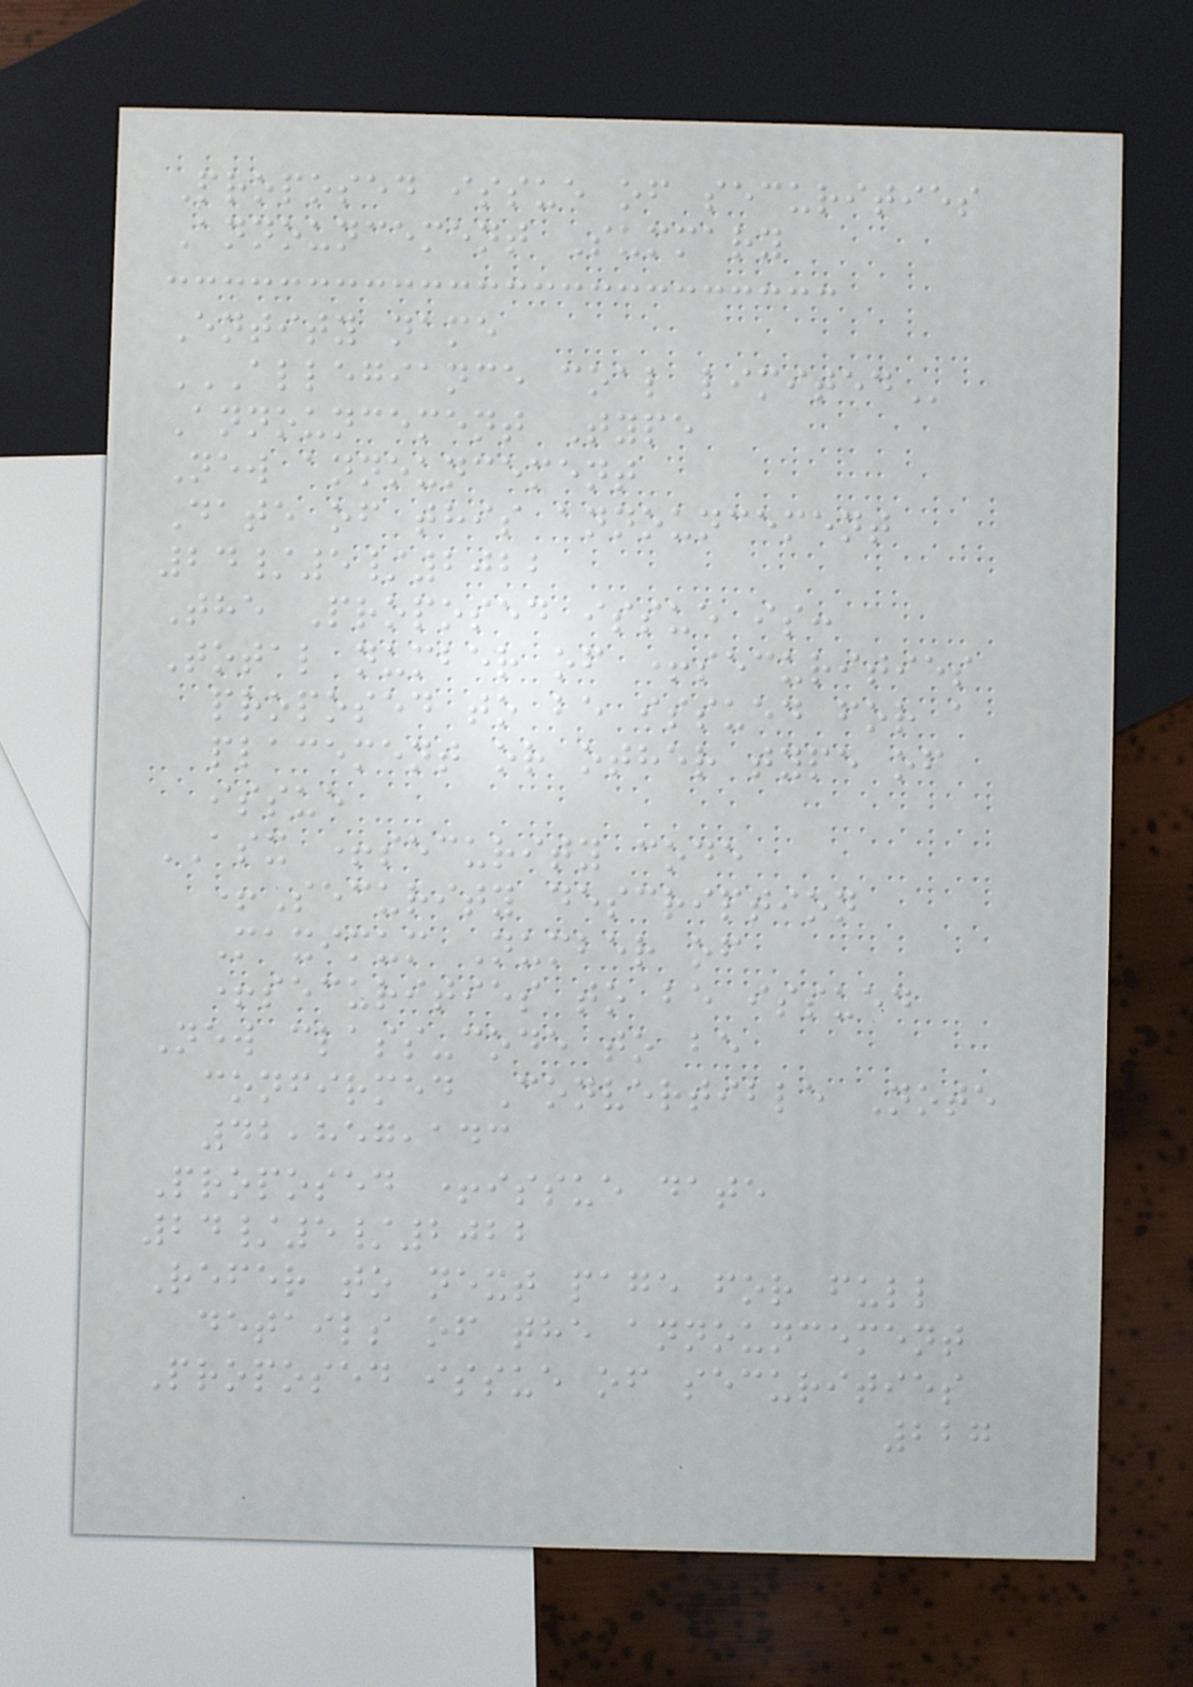Proposed issue of securities
Announcement Summary
Entity name
ALLEGIANCE COAL LIMITED
Announcement Type
New announcement
Date of this announcement
24/5/2022
The Proposed issue is:
Total number of +securities
proposed to be issued for a
placement or other type of
issue
ASX +security code
+Security description
Maximum Number of
+securities to be issued
New class-code to be
confirmed Convertible Note
42,857,143
Proposed +issue date
24/5/2022
Refer to next page for full
details of the announcement
Proposed issue of securities
227
